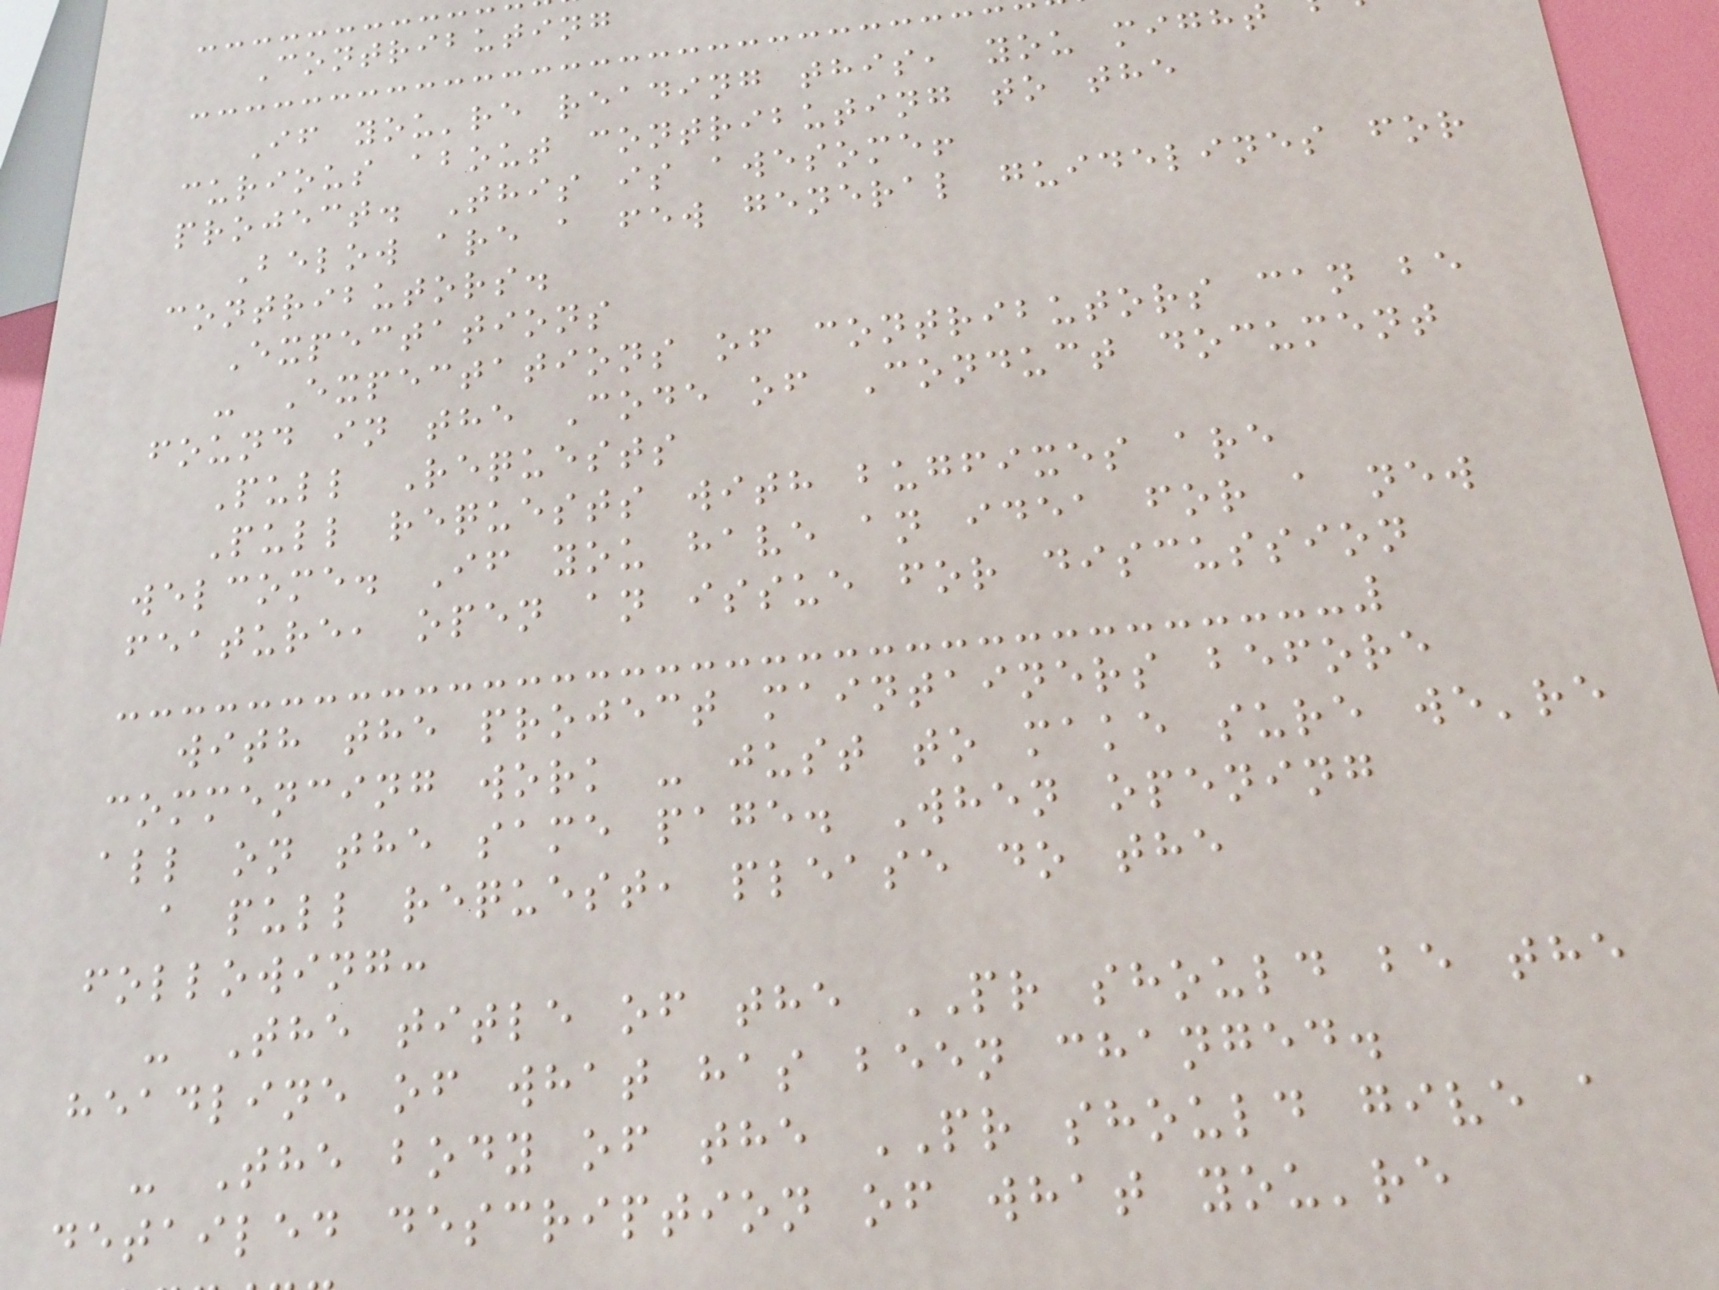Contributing
If you're reading this, you might
curious about contributing to the
project. This is awesome!
Below are a few general guidelines for
contributors.
Expectations
- Expectations of contributors can be
found in the Code of Conduct document
Pull Requests
Pull requests with bugfixes are
welcome. If you have an idea for a new
feature, open an issue for discussion
with the project maintainers before
commencing work - just to make sure we're
all on the same page. When opening
a pull request, please do the
following:
- The title of the PR should be the
headline of what has been changed.
- The body of the PR should give a
detailed description of what you're
